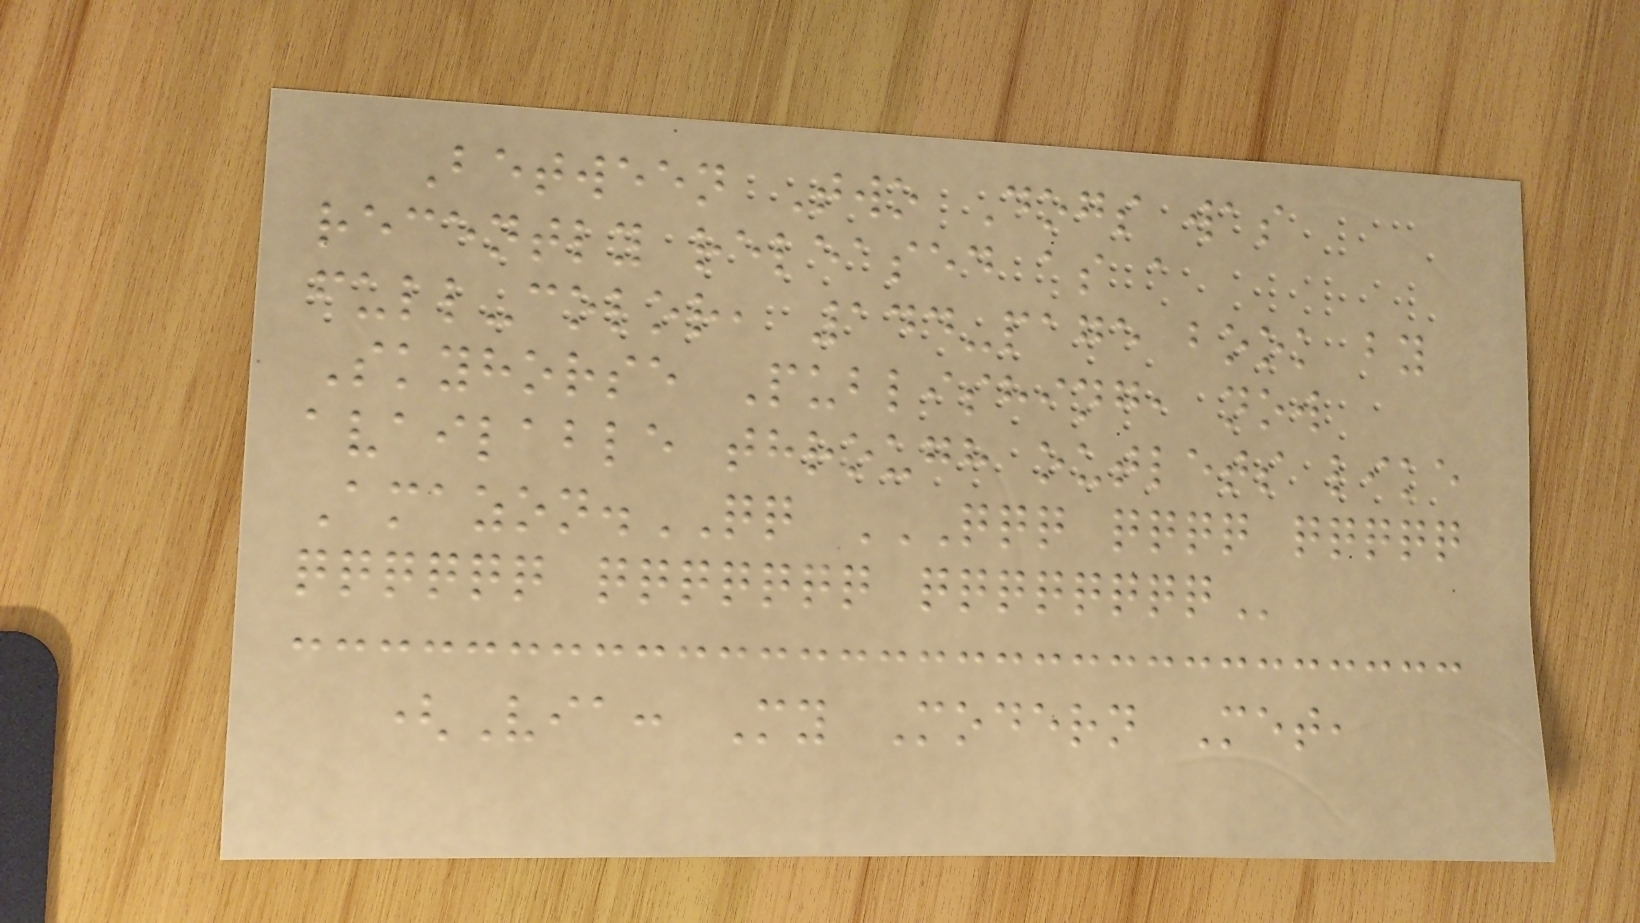Between Two Dogs was
recently released as a
full-color, 144-page book by
Skyhorse Publishing, now
available through outlets like
Amazon.QQ QQQ QQQQ QQQQQ
QQQQQQ QQQQQQQ QQQQQQQQ
(Via: My Modern Met,
